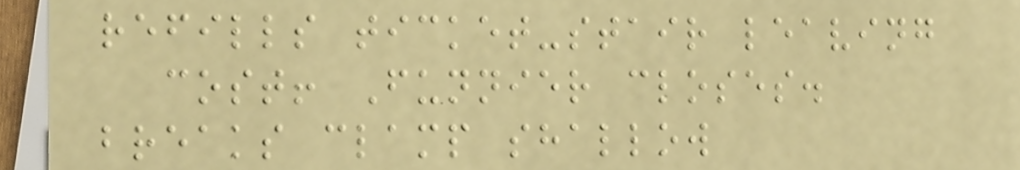refills ticket-stair leaving
cost! Funnier closes.
breaks clamp shallow
